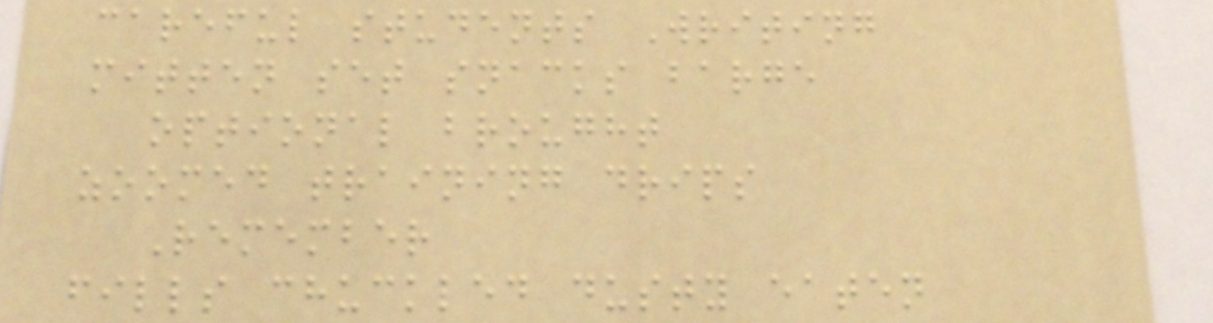careful students Writing
mitten set snacks barge
optional brought
zoomed training drips
Remember
fills chuckled dusty eaten
